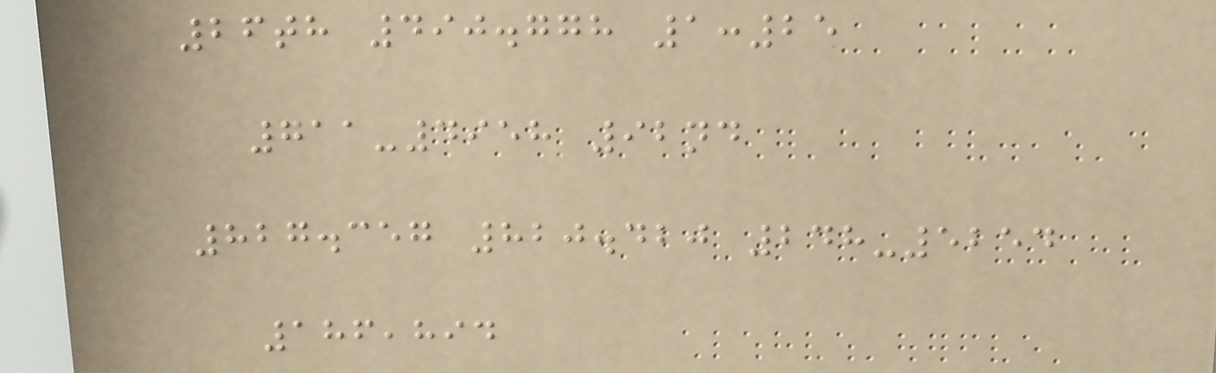26th 490.778 1:25
711-4958 92nd
827.357 820.420 248-5254
186,894
